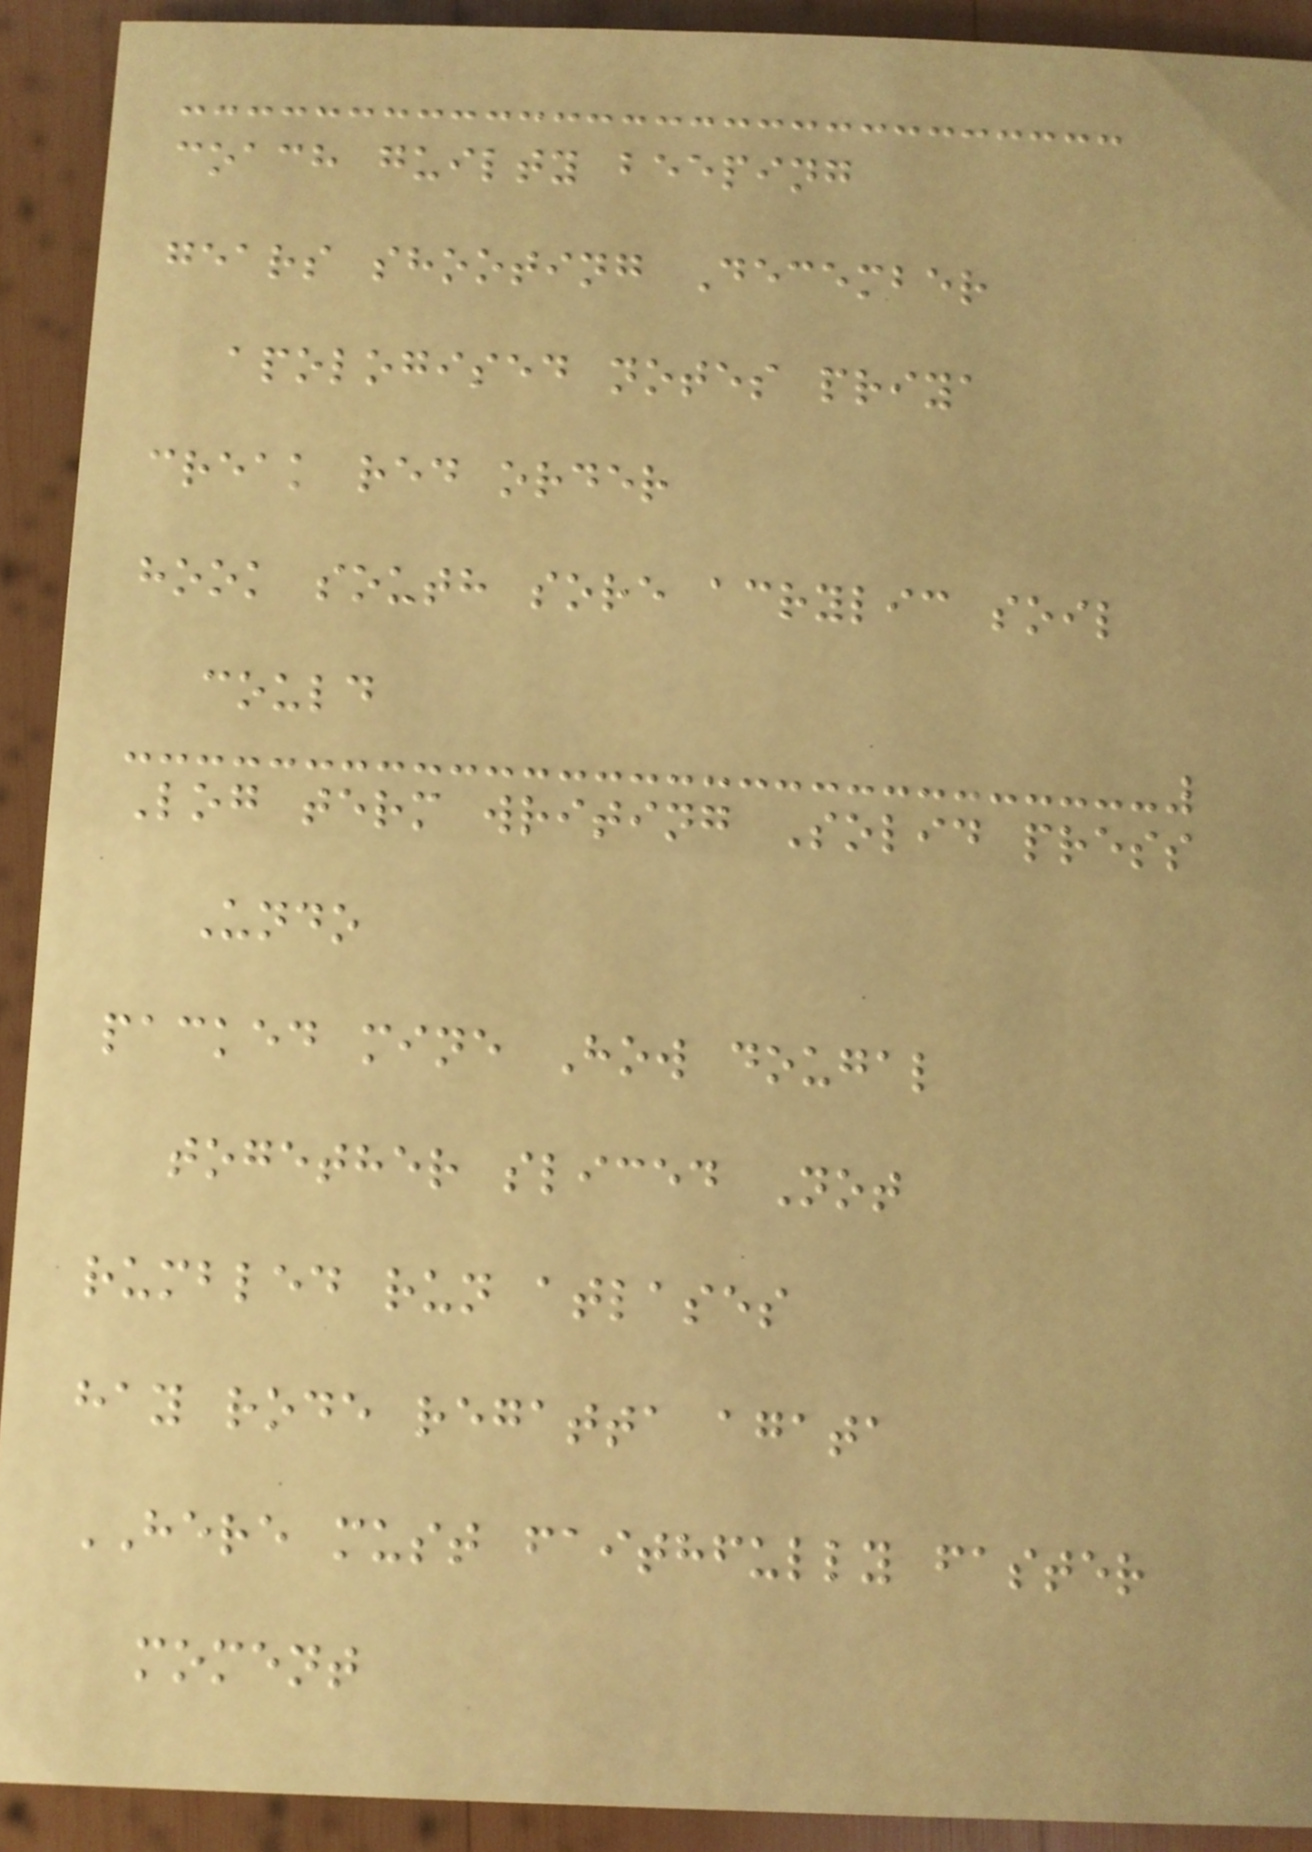coach guilty beeping
gears shooting December
apologised notes priya
creak red order
hook south sore acrylic soil
could
Log term writing Solid press
Undo
packed mine How dougal
together sliced Not
rumbled run atlases
hay rode regatta agata
HERE must faithfully faster
moment
